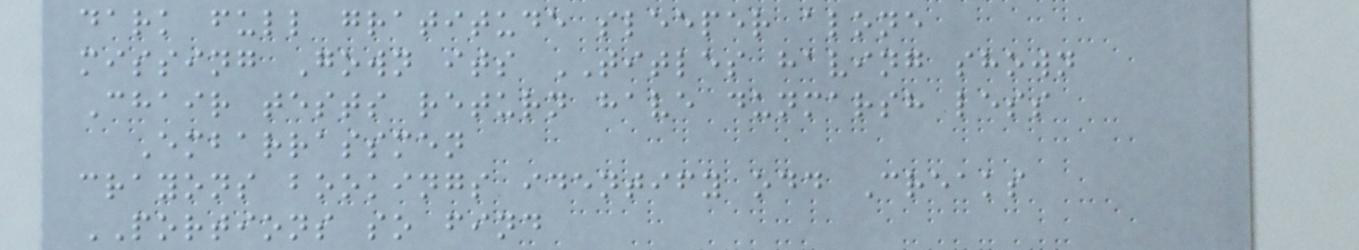dark full gratitude sleeper alone
missing Gown its TITLES having shown
Chair tests return have dunmarsh less
Embarrassmen
crayons bookings identify odd Creaks
PORTIONS so find
